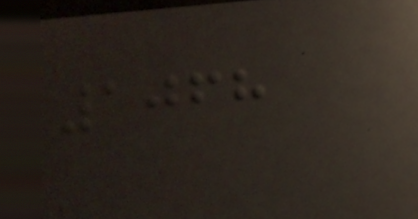1068
